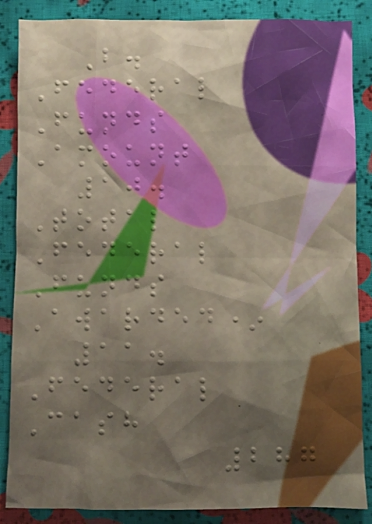B.
Federal
Funds
Amount
10.
Total
Federal
Funds
Awarded*
11.
Federal
Cash
287
